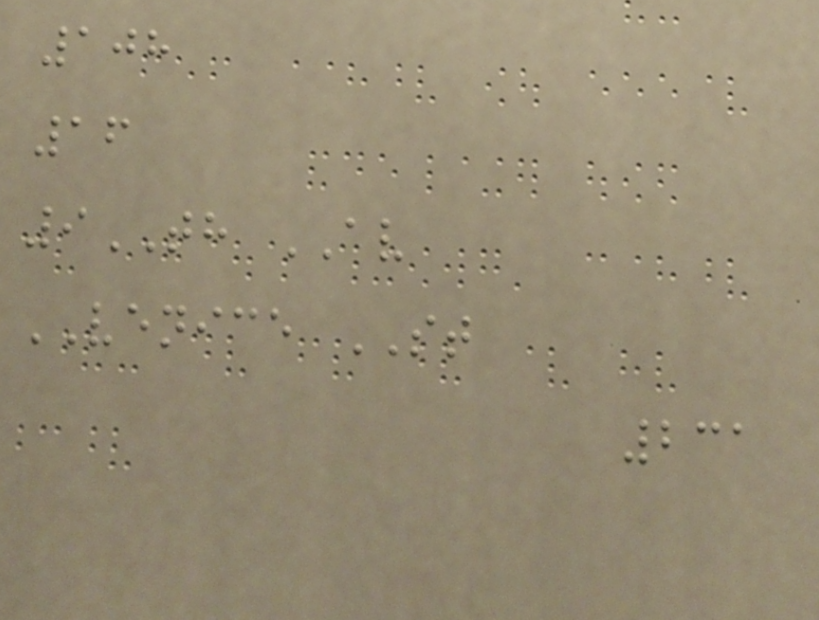108
16
9TH AV
VENICE ST
231
